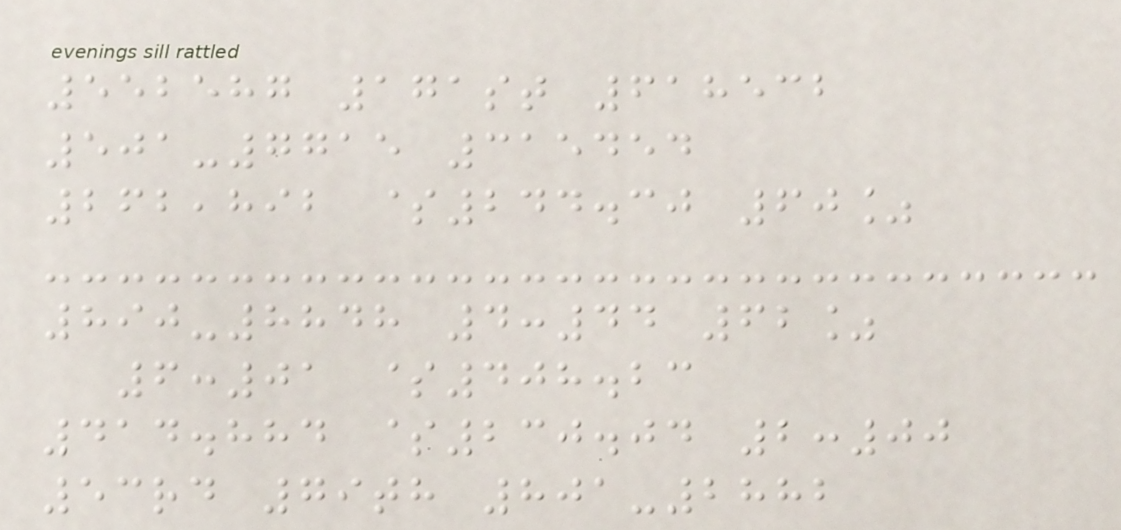552587 171st 618532
501-7715 315454
262,892 $244.30 60%
890-8848 4:44 62%
6:01 $408.23
414.884 $230.04 2:00
53rd 79th 801-2882
